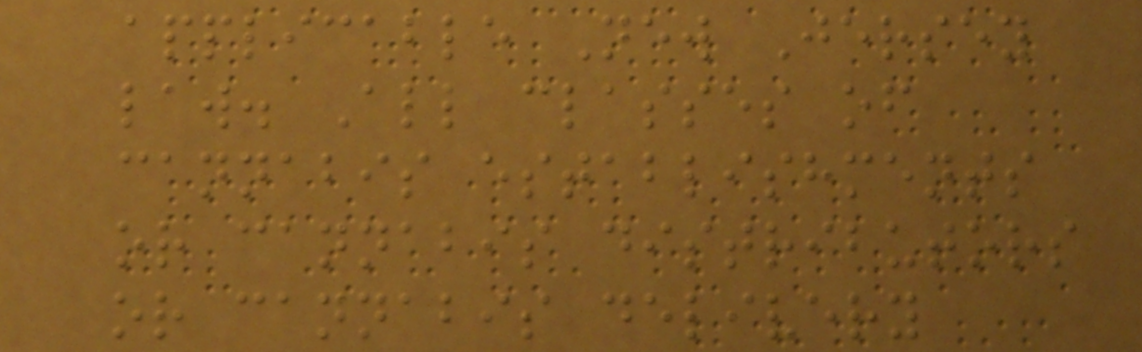applicable New Jersey
law. All classes of
cannabis establishments
or cannabis distributors
or cannabis delivery
